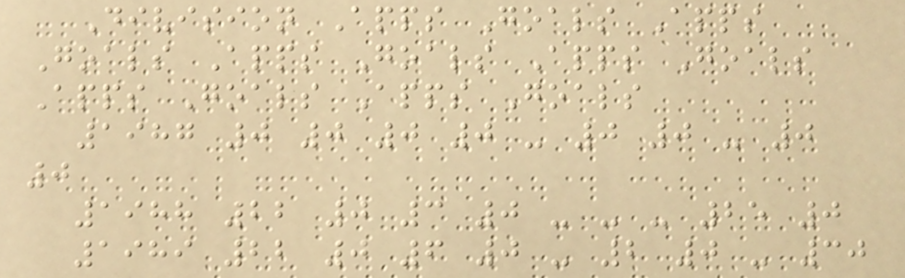Division Apps Goals Apps
Goals Apps Goals Apps Goals
Apps Goals Apps Goals
1987 0 0 0 0 - 0 0 - 0
0
1988 22 0 3 0 - - - 25 0
1989 22 0 6 0 - 2 0 - 30
